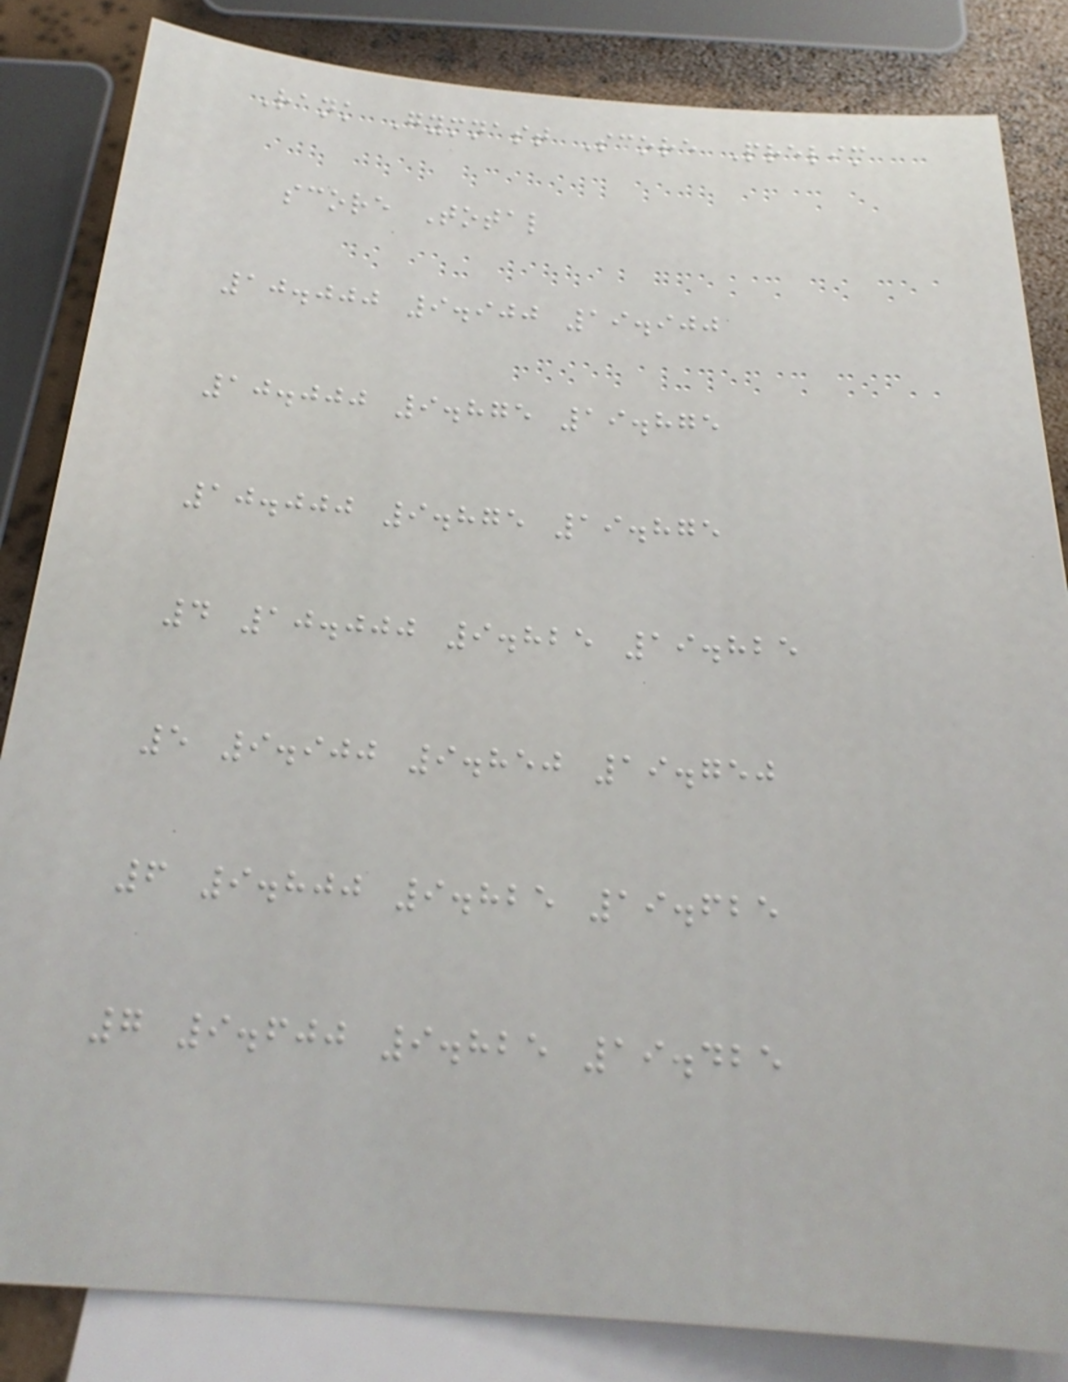Rank Gymnast Score Prelim
score Total
10.000 9.900 19.900
10.000 9.875 19.875
10.000 9.875 19.875
4 10.000 9.825 19.825
5 9.900 9.850 19.750
6 9.800 9.825 19.625
7 9.600 9.825 19.425
